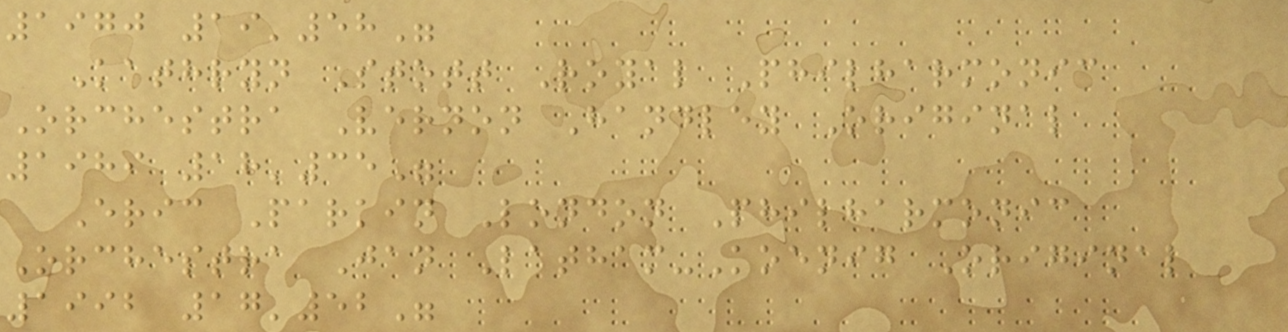1970 19'58"
Kathryn Stott Royal Philharmonic
Orchestra Vernon Handley Original
1989 18'35"
Eric Parkin London Philharmonic
Orchestra Jan Latham-Koenig Original
1992 17'52"
